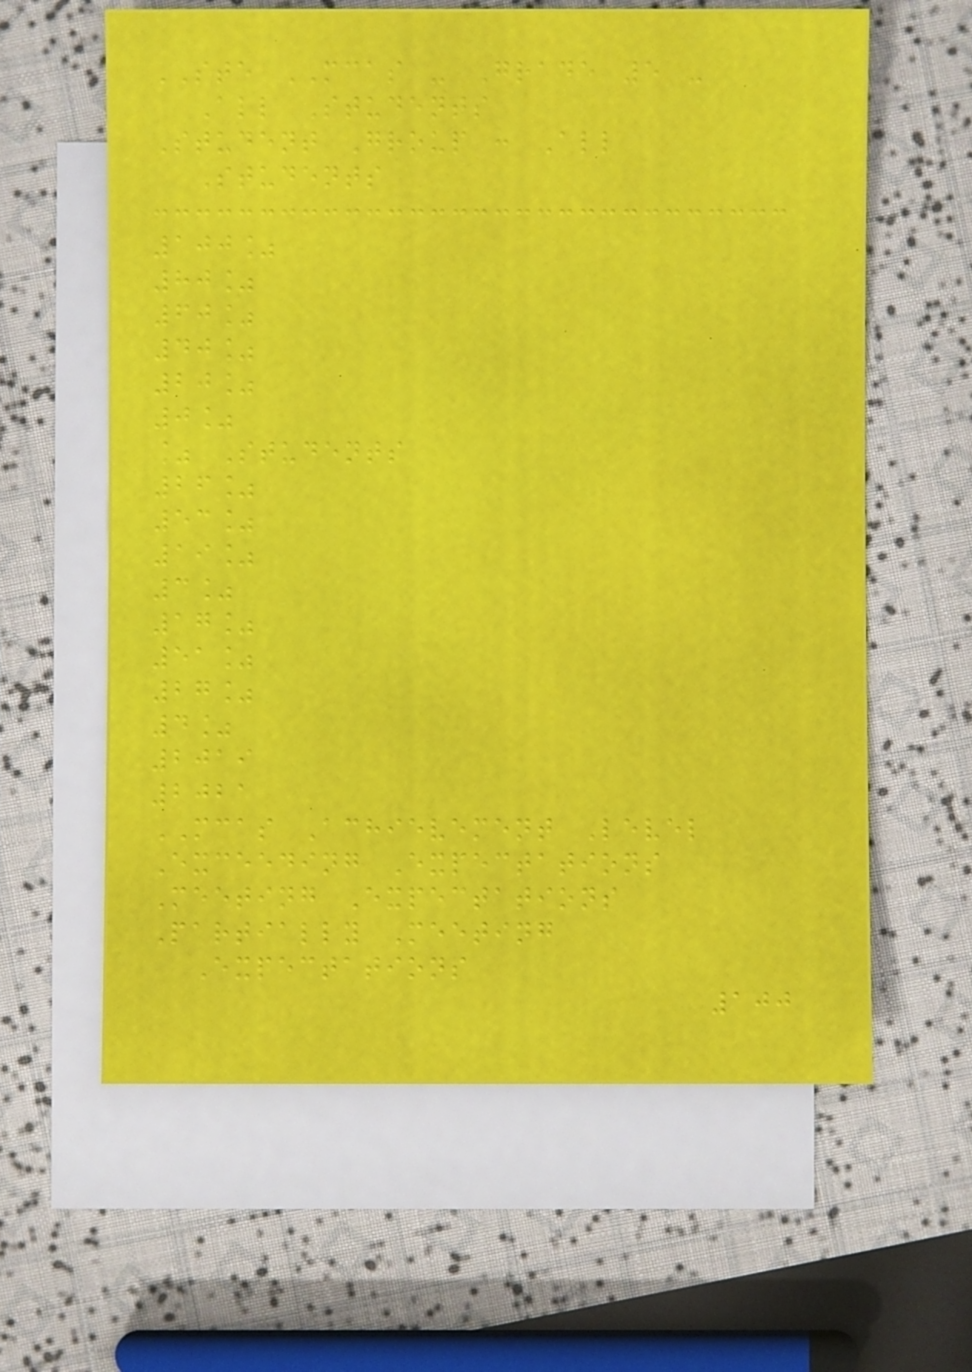STE MCAS - Grade 5 -
All Students
Student Group : All
Students
100%
80%
60%
40%
20%
0%
% Students
26%
53%
19%
3%
17%
51%
27%
4%
2019
2021
MCAS Achievement Level
Exceeding Expectations
Meeting Expectations
Partially Meeting
Expectations
100
